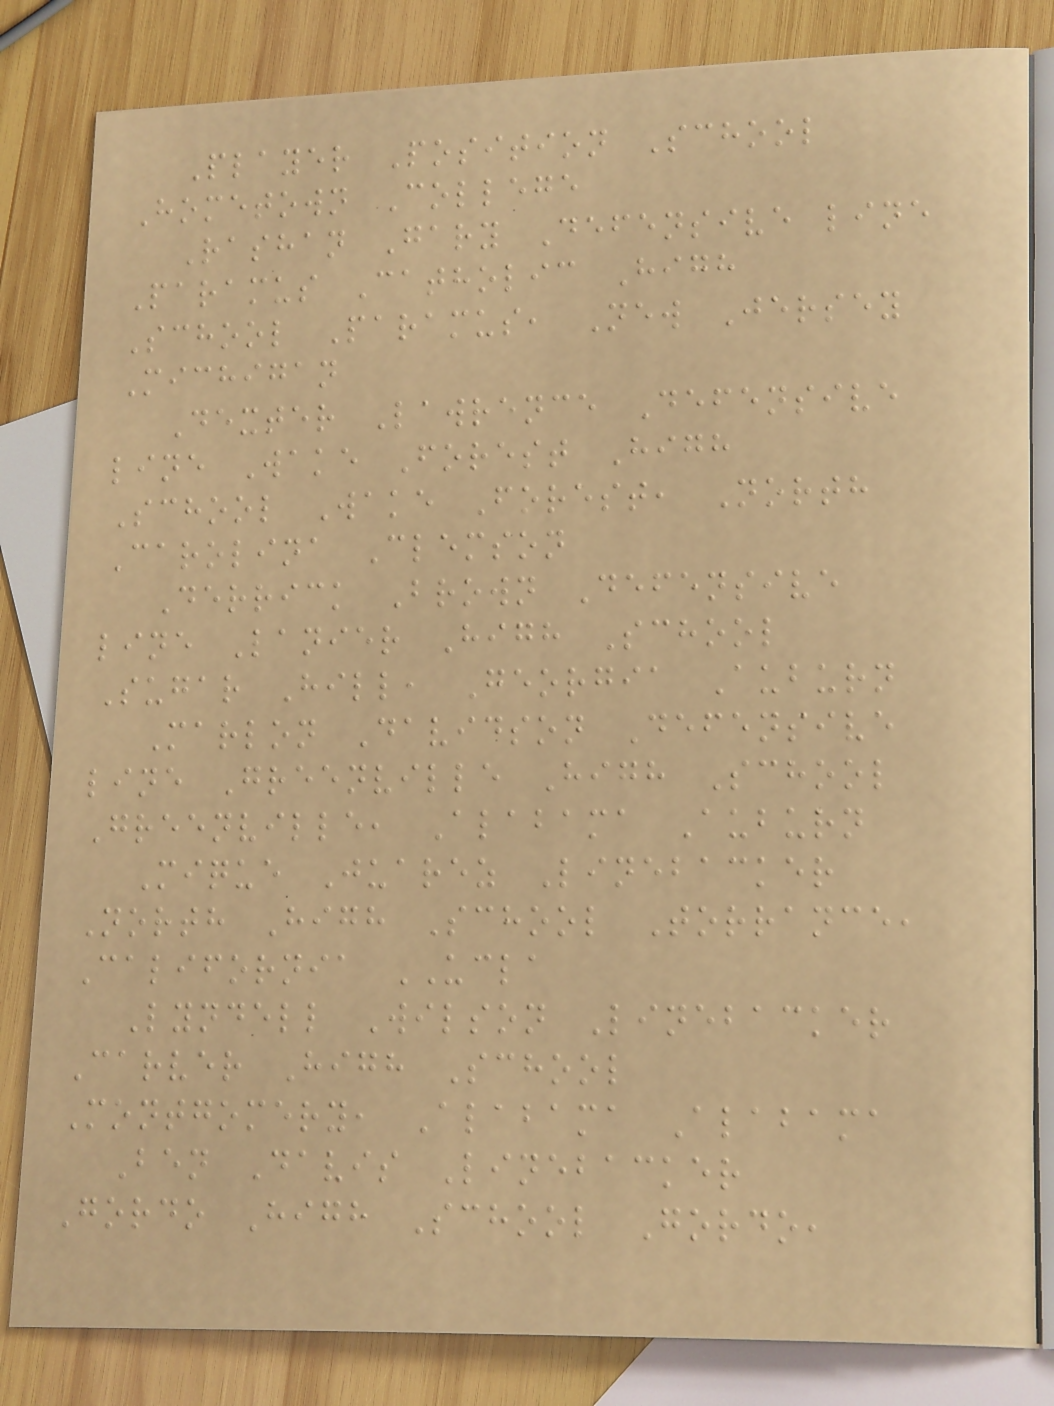Player Position School
Hometown College
Rashan Gary Defensive line
Paramus Catholic High
School Paramus, New Jersey
Michigan
Dexter Lawrence Defensive
line Wake Forest High
School Wake Forest, North
Carolina Clemson
Derrick Brown Defensive
line Lanier High School
Sugar Hill, Georgia Auburn
Marlon Davidson Defensive
line Greenville High School
Greenville, Alabama Auburn
Mique Juarez Linebacker
North High School Torrance,
California UCLA
Lyndell Wilson Linebacker
Carver High School
Montgomery, Alabama Alabama
Ben Davis Linebacker
Gordo High School Gordo,
